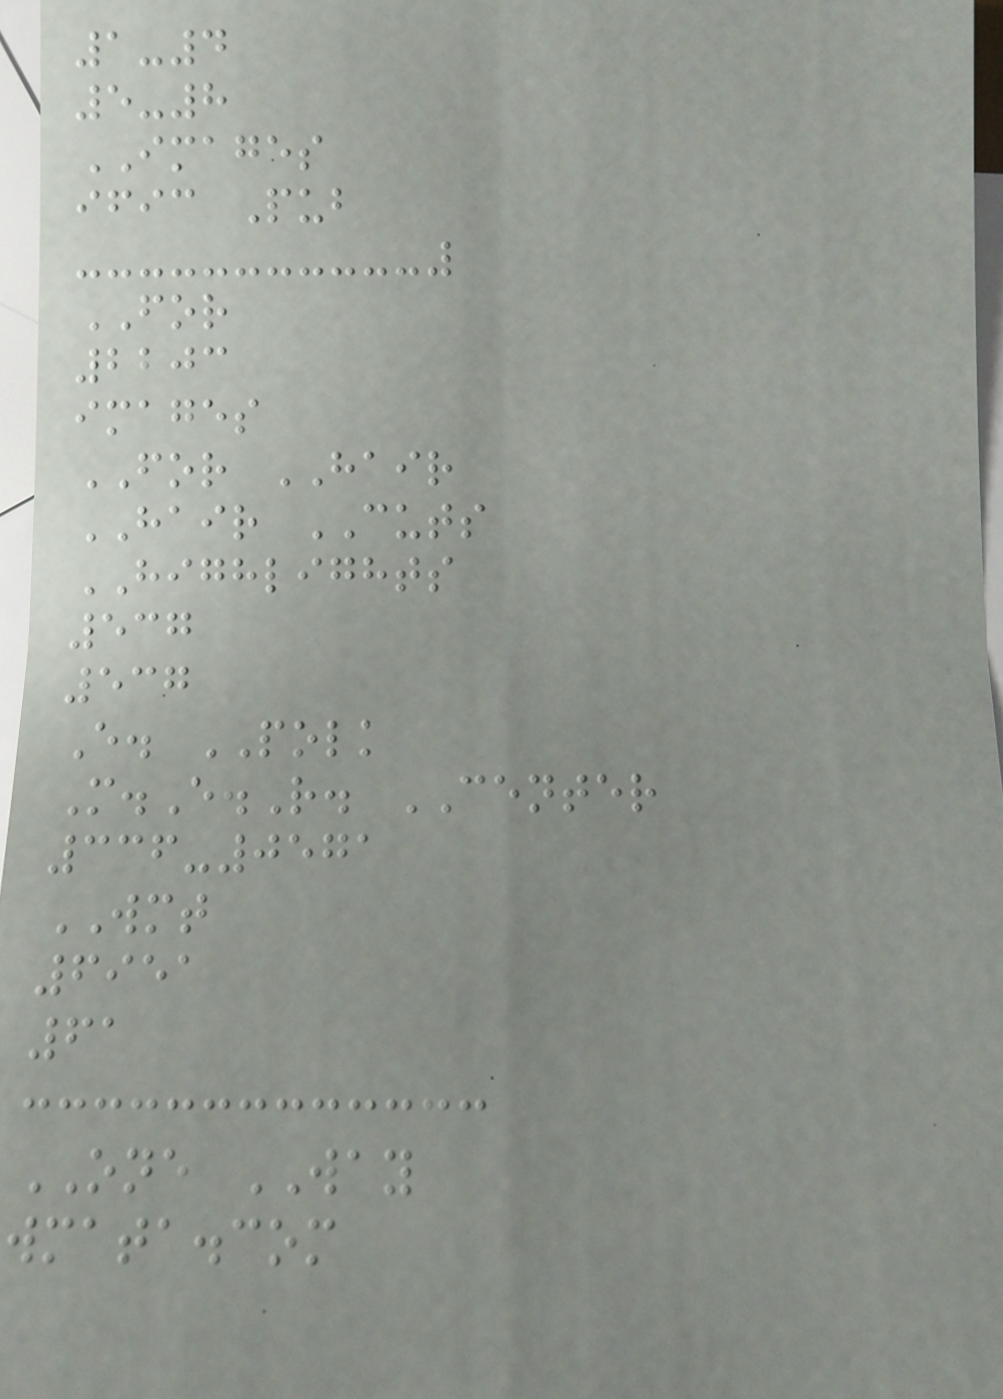1-4
5-8
IMAGES
ific Pub
FOR
2203
images
FOR HAIR
HAIR CUTS
HIGHLIGHTS
537
537
E. POLK
M.E.R. CENTER
336-0571
WMT
6951
61
ONE WAY
wmata.com
